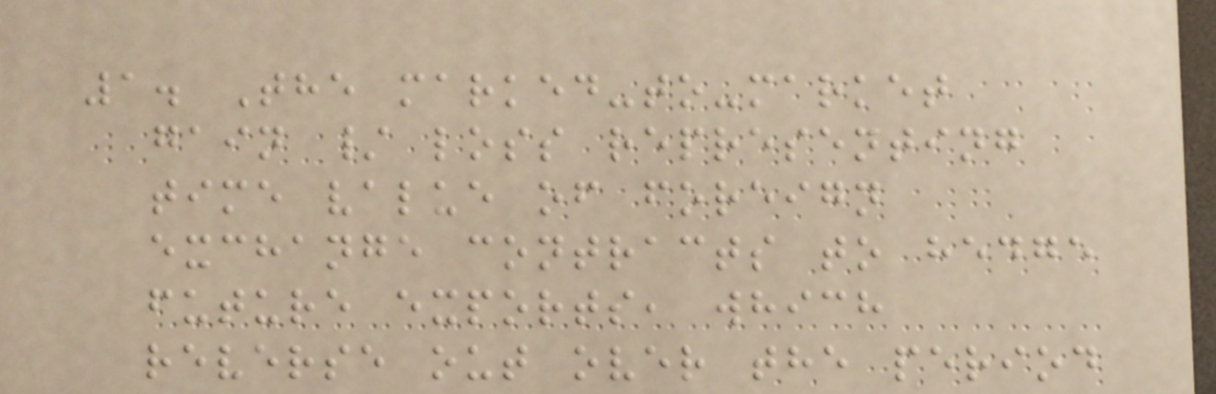1. The marked-to-market
gain / loss representing
time value of foreign
exchange contracts to hedge
future exports, which
reverse out over the period
